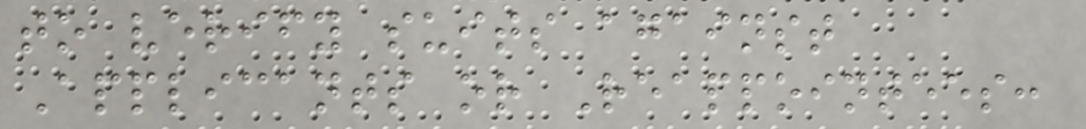to verify suits against
Applicants or Reappointees:
